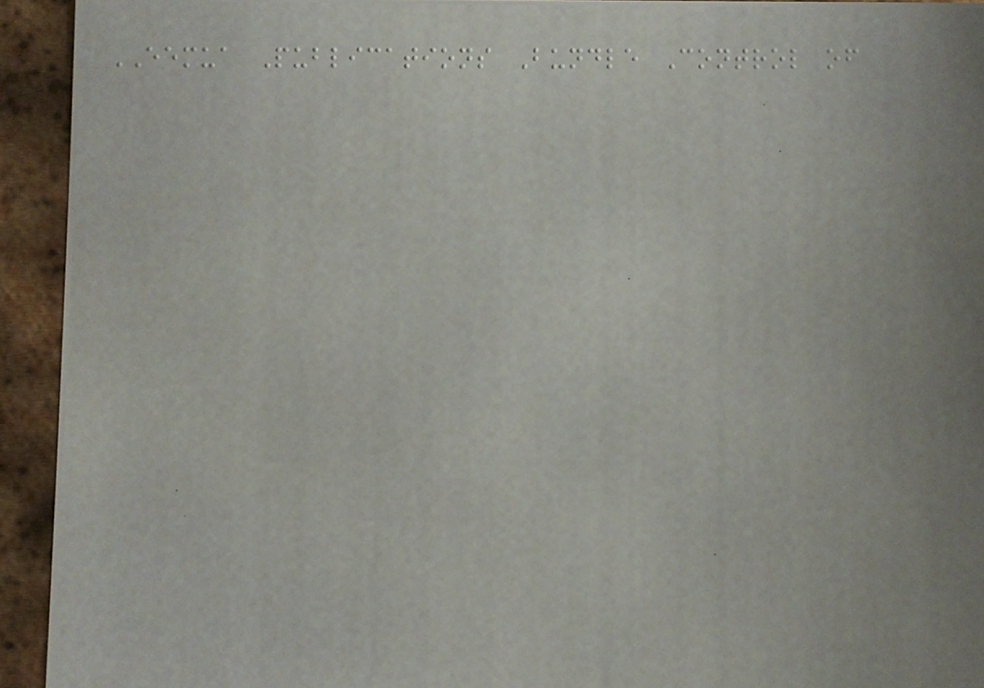EEMUA Publications Bundle Control of
